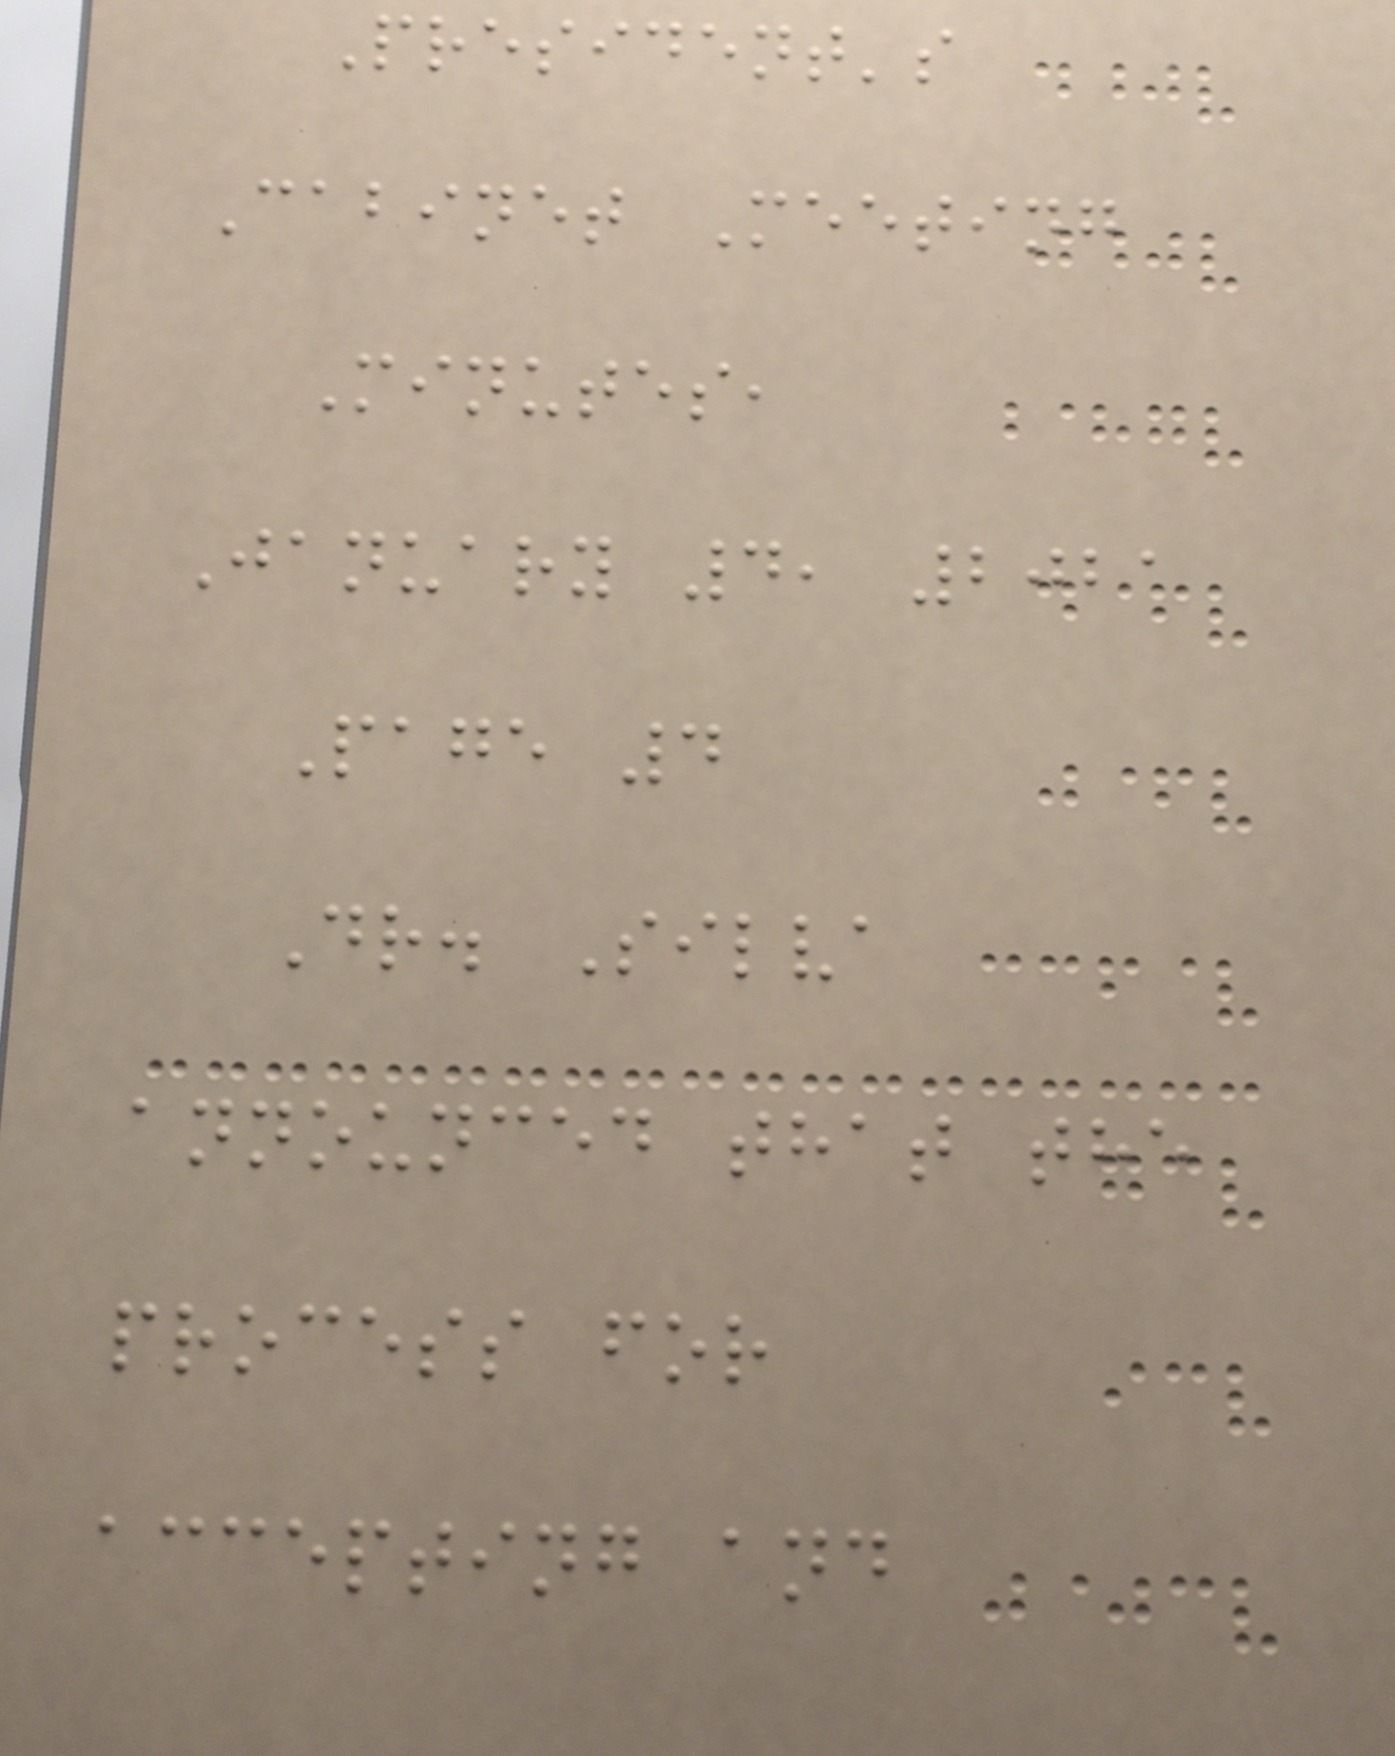President's
Cabinet Meeting
Minutes,
January 4, 2021
Page 4
Dr. Silva
announced that the
process for
accepting and
